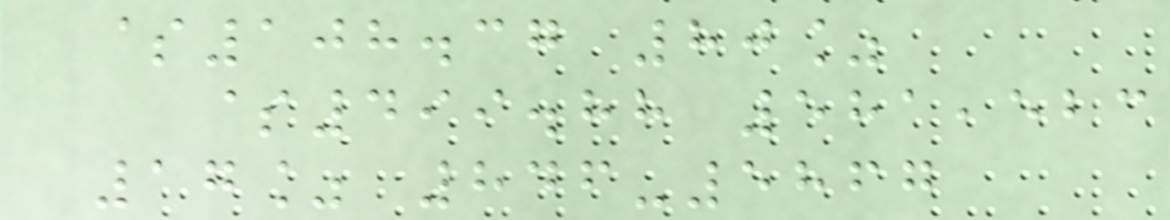$108.37 80%
$499.88 581,523
17% 846-5867
